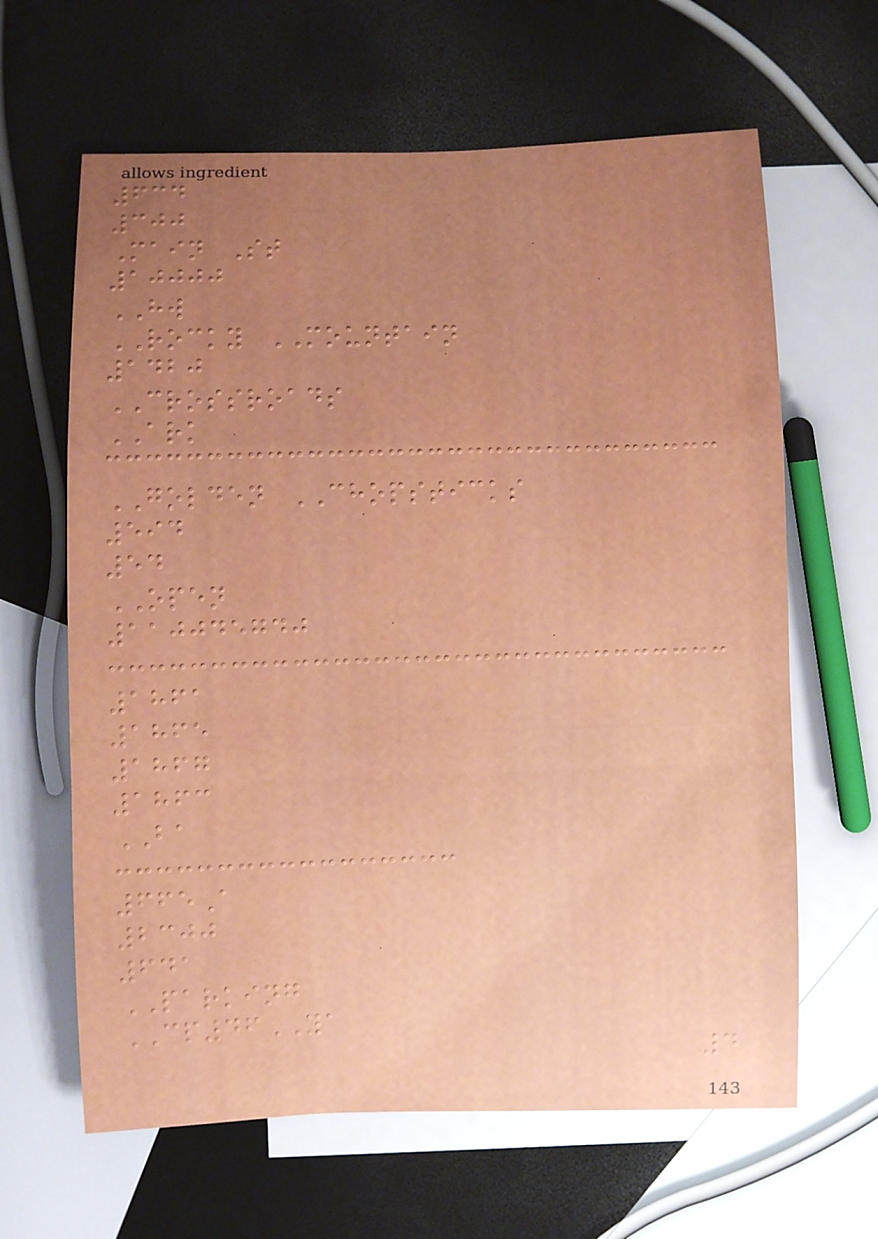634
300
Main St
10000
HW
ROCKY MOUNTAIN
1420
CROSSROADS
ARK
GOLDEN CHOPSTICKS
594
54
OPEN
110045740
1861
1865
1867
1863
BA
665A
2300
641
PARKING
CP46YA
4
